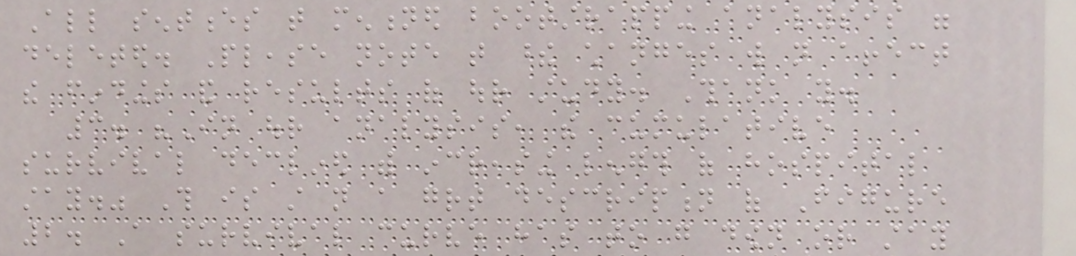All sentences that mentioned bootstrapping analysis were
deleted. Please note that these changes will not affect
the findings and results of our study. Thank you.
3. "In our analysis, the cumulative
survival declined with increasing length of hospital
stay." This is still not a great description of Figure
2. A survival curve has to go down or stay
